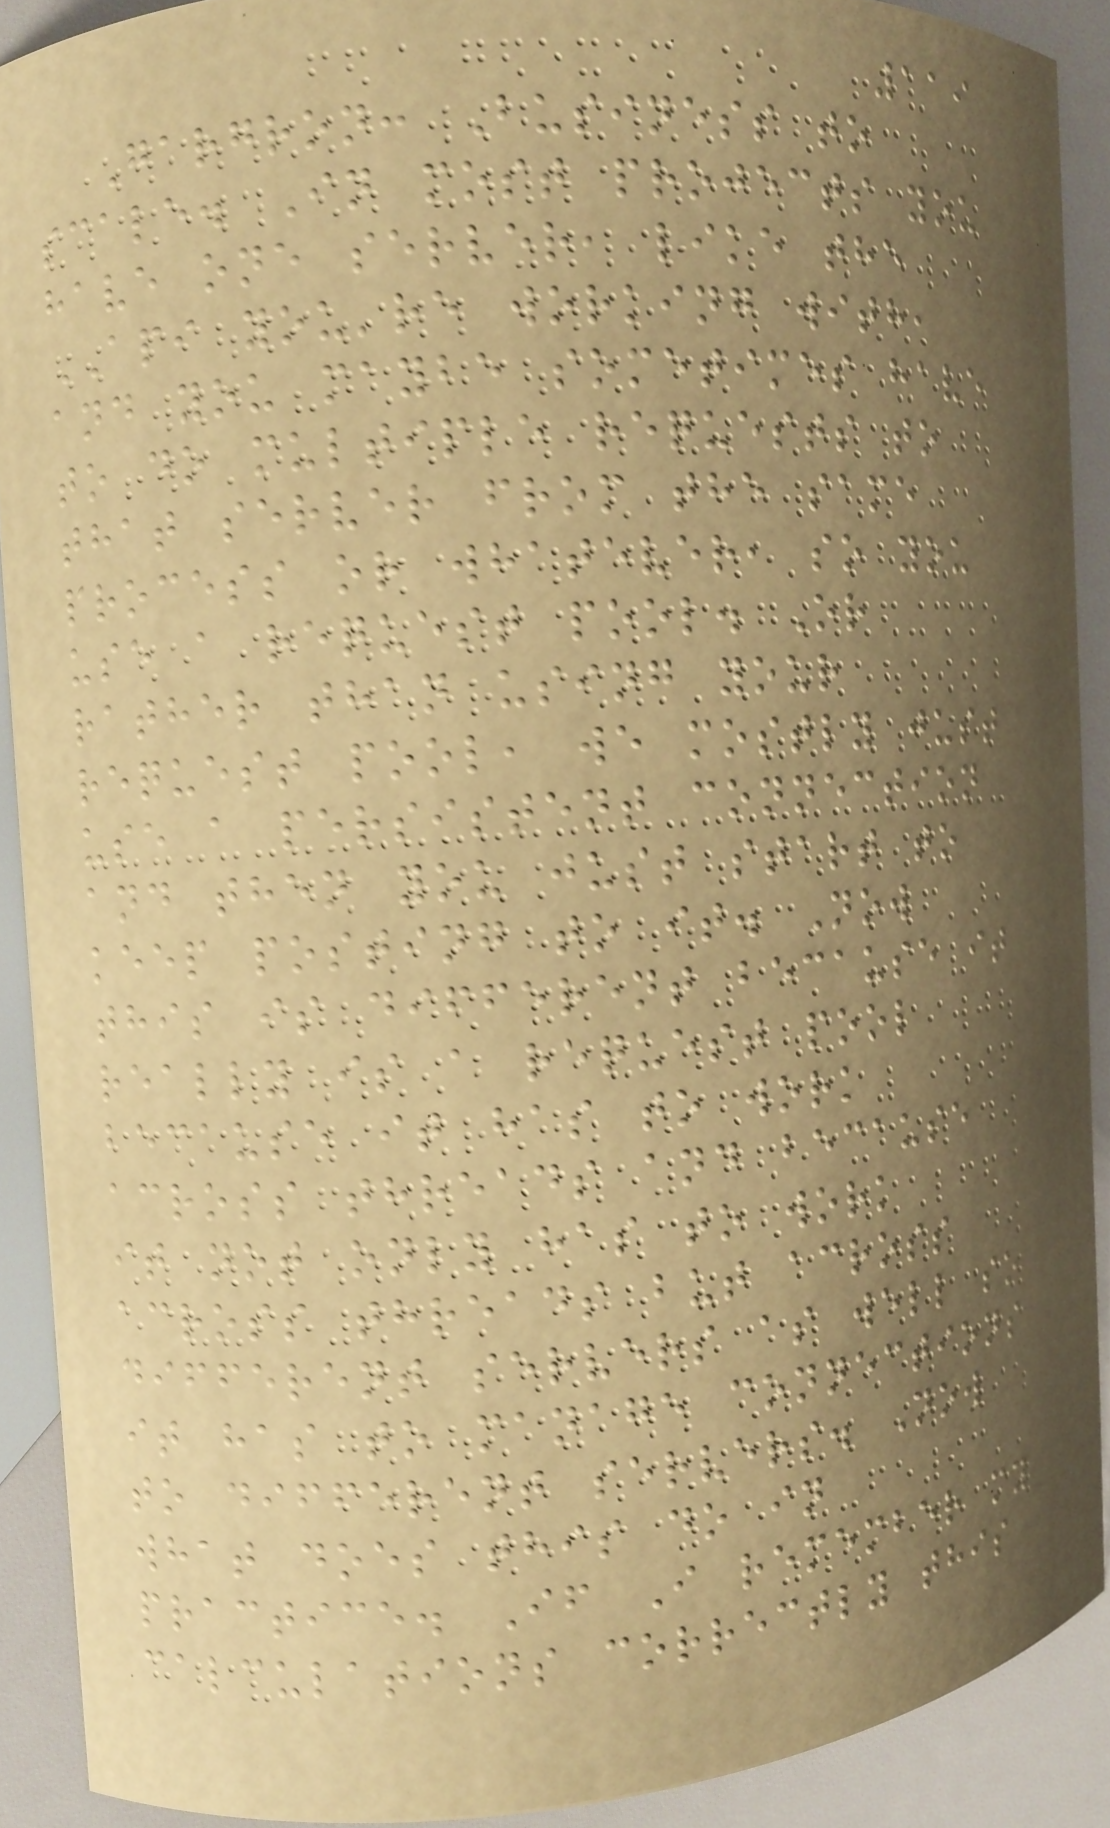119
Gargron: Business to
scale. In most projects you
have one server, like the
API you're working with,
and you maybe sometimes have
to do multiple requests to
that server from the same
process or whatever, so you
use a request pool. Or
rather than using your
request pool, we mostly just
use a persistent connection
and then you just start to
keep posting to it. Now
this is different because it
really is a request pool
because it has to work
across threads and because
it not only has to work
across threads but across
different servers as well so
it has to manage connections
to different servers. Now
what does this do in
practice. If I remember my
calculations correctly this
